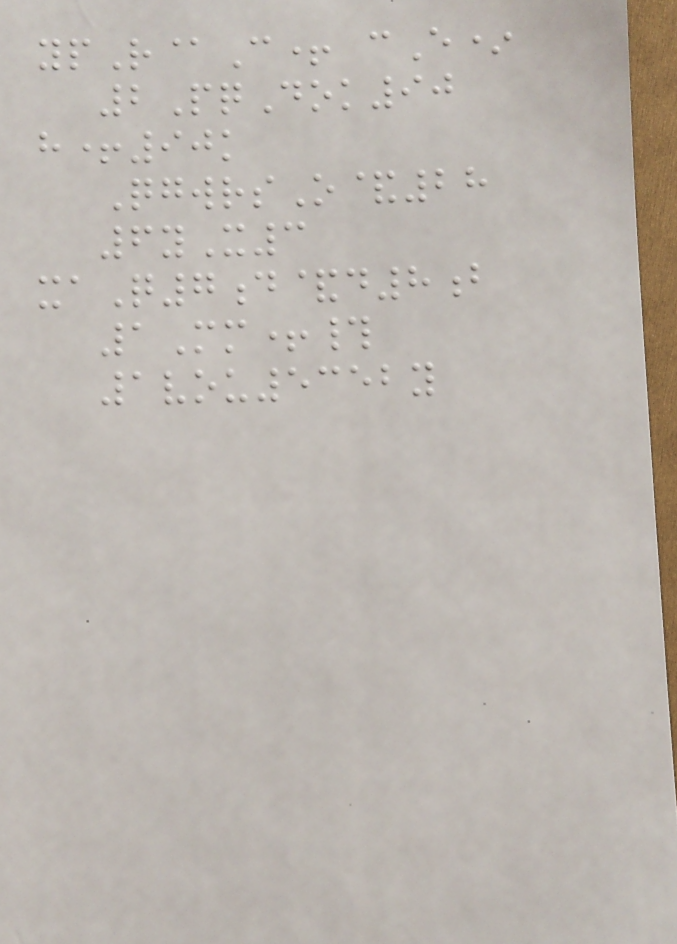ypR@C+ cE*
2PqDok90
h+90k
QgwrsO&28
6yX3
xaQ7d&d8b
1Mm+#
1vou5352y
